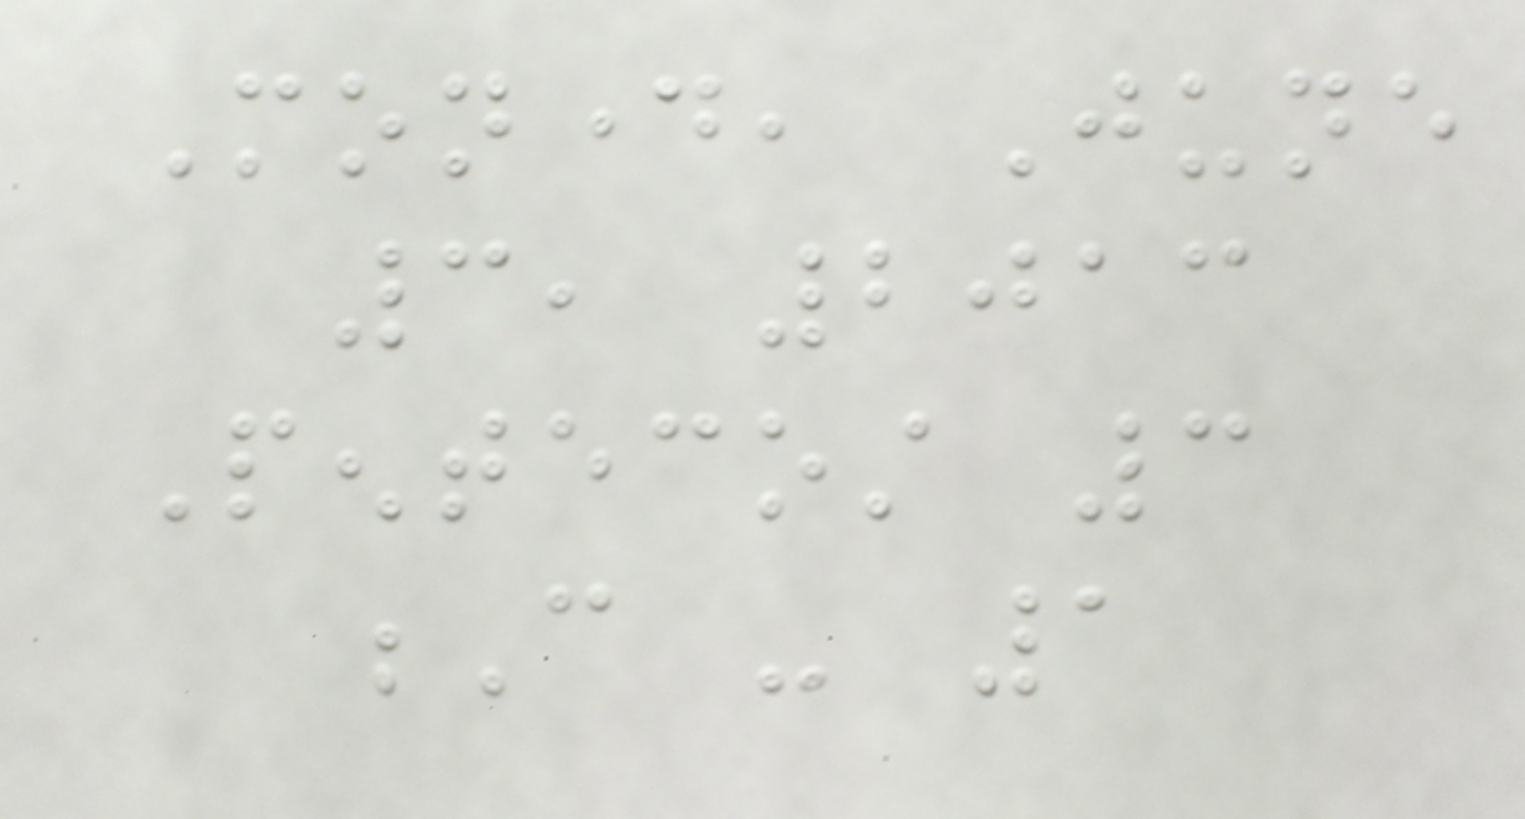Monday, June
3, 2013
Pentecost 3
C - 1
